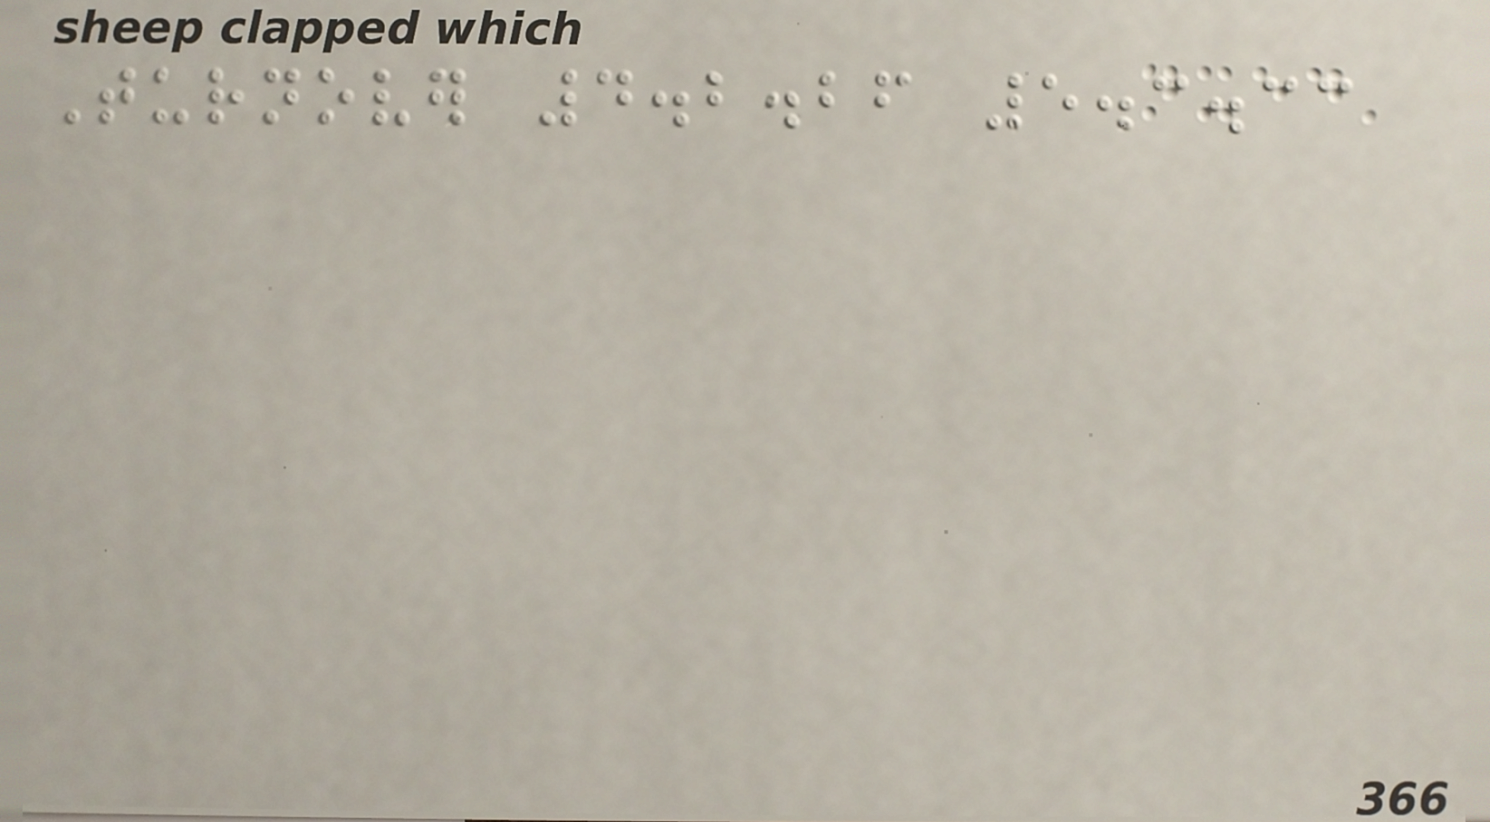Turnover 4.2.26 5.3.33
